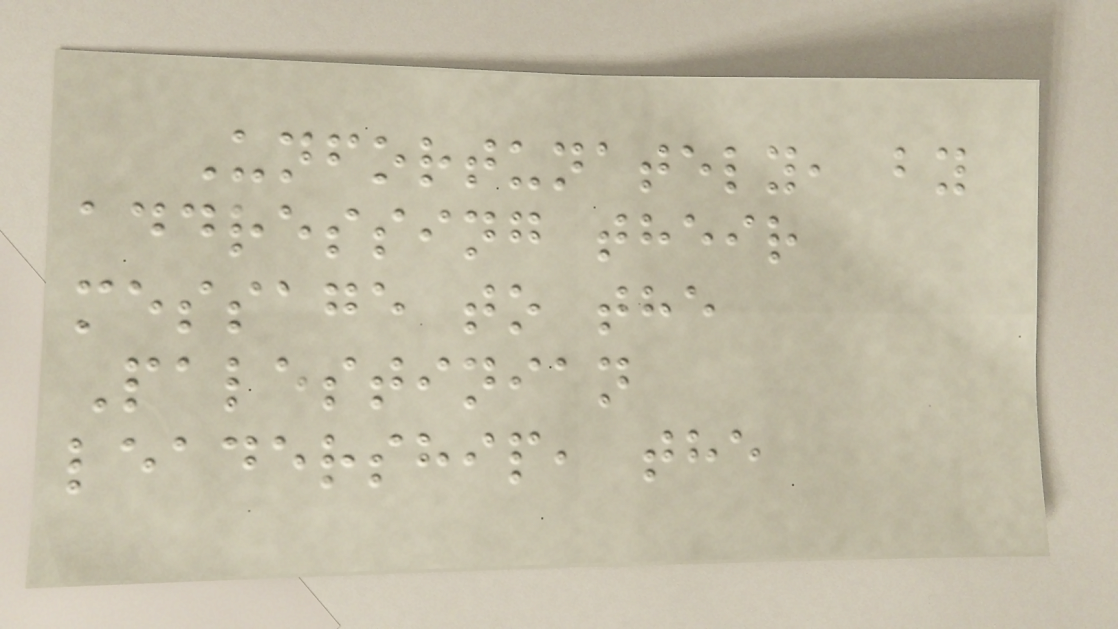Unfortunately, by
addressing their
message to the
Palestinian
leadership, the
